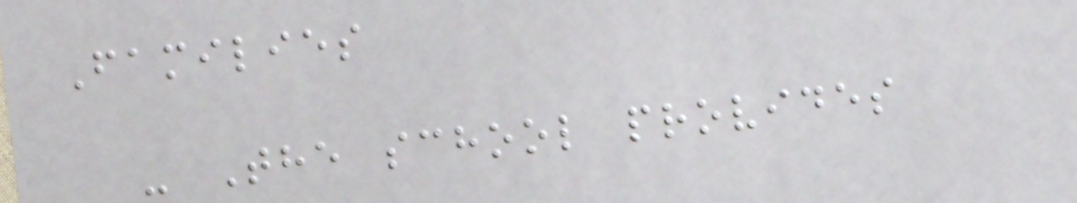Families
- The school provides
